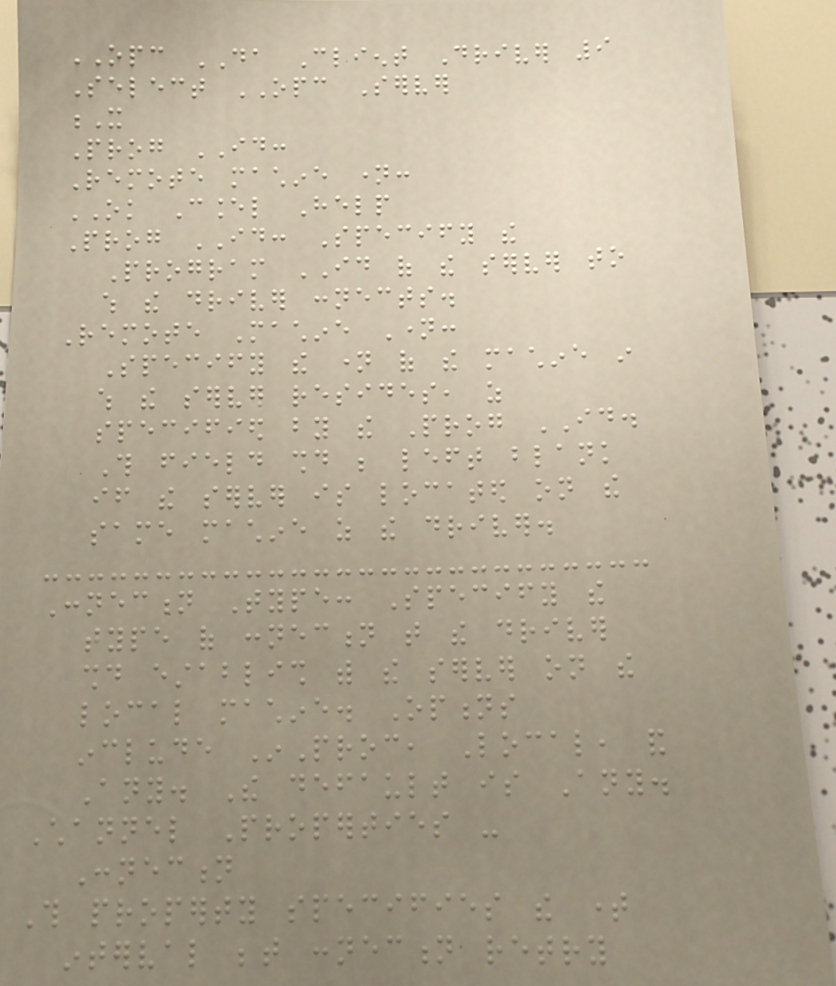OPC DA Client Driver 9
Select OPC Server
X
Prog ID:
Remote machine name:
OK Cancel Help
Prog ID: Specify the
Program ID of the server to
which the driver connects.
Remote Machine Name:
Specify the name of the machine in
which the server resides, as
specified by the Prog ID.
This field should be left blank
if the server is located on the
same machine as the driver.
Connection Type: Specify the
type of connection that the driver
should establish with the server on the
local machine. Options
include InProc, Local, and
Any. The default is Any.
Channel Properties -
Connection
This property specifies the time
interval between connection retry
